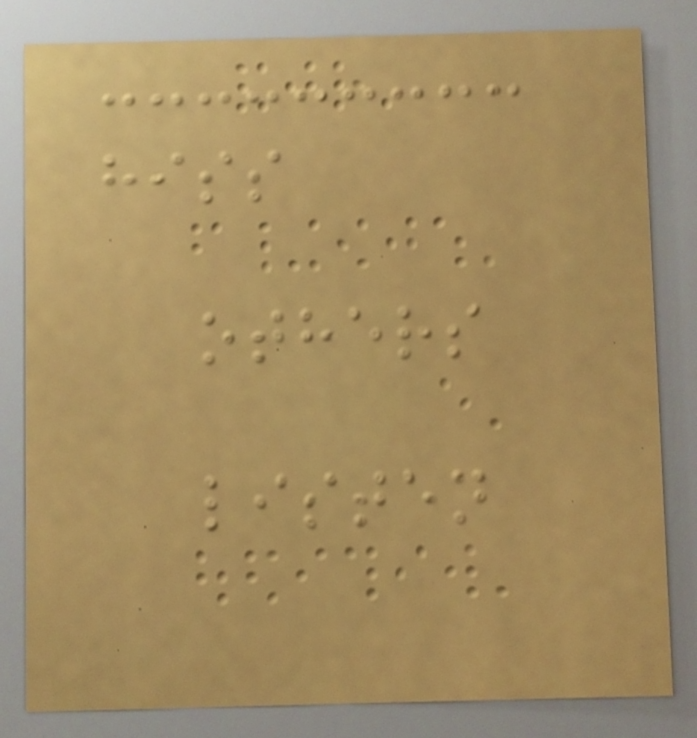hiss
others
listen
